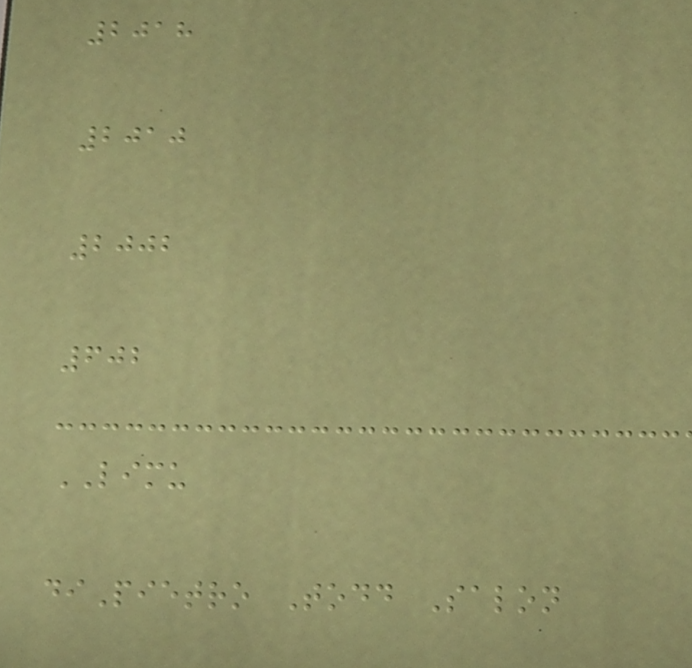2018
2010
2002
602
LIMU
diPietro Todd Salon
